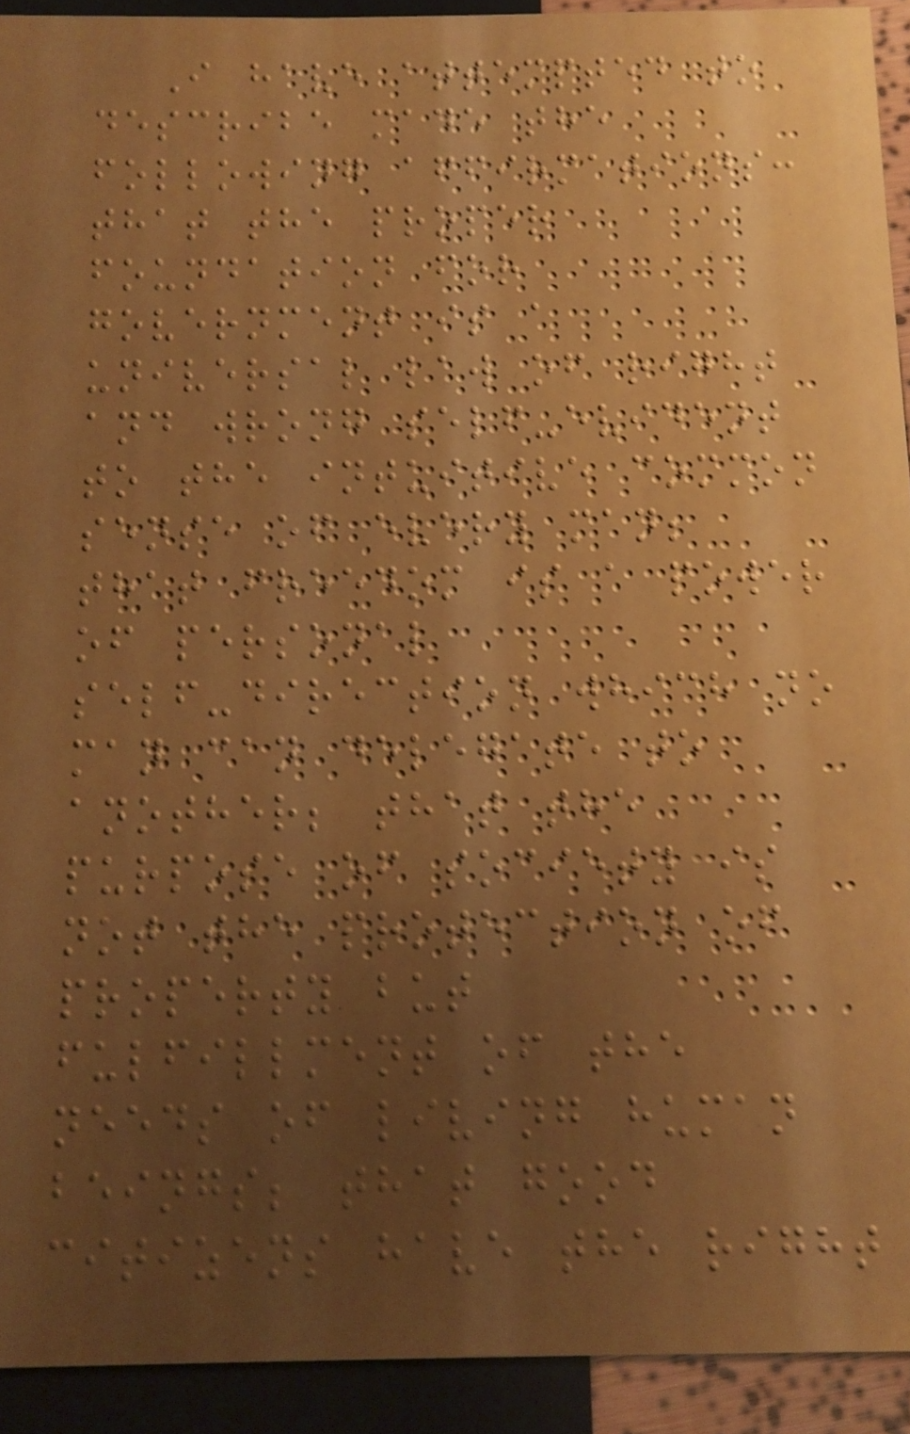I have attempted to
describe made the
following affirmations:
that the proper
foundation for
government is a
universal law of right
and wrong self-evident
to the intuitive common
sense of every man;
that freedom is a power
of personal
self-direction which no
man can delegate to
another; that the
purpose of society is
not the protection of
property but
fulfillment of the
needs of living human
beings; that good
citizens have the right
